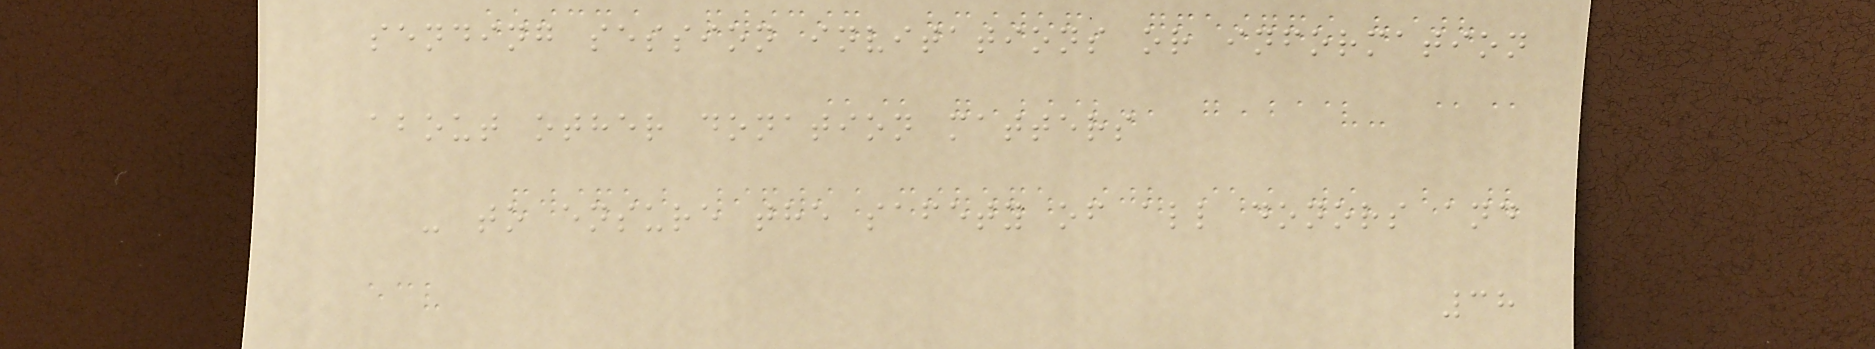sending session invitations or information
about other donation matters
- to ensure the safety of all donors and
38
